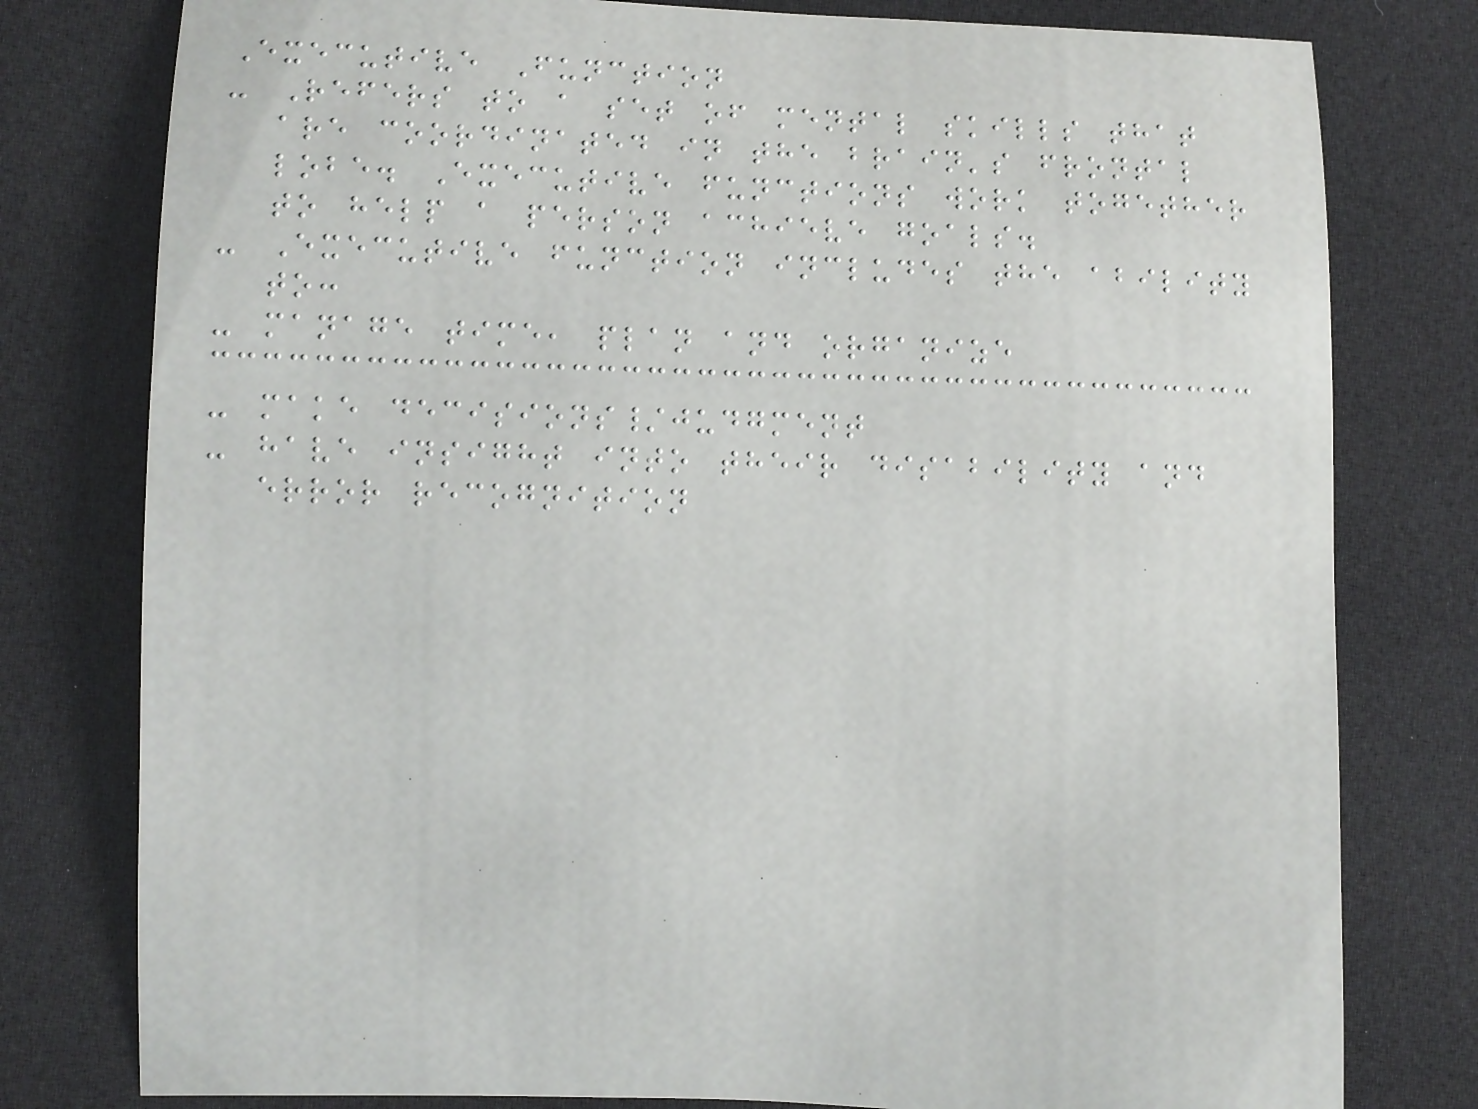Executive Function
- Refers to a set of mental skills that
are coordinated in the brain's frontal
lobe. Executive functions work together
to help a person achieve goals.
- Executive function includes the ability
to:
- manage time, plan and organize
- make decisions/judgment
- have insight into their disability and
error recognition
